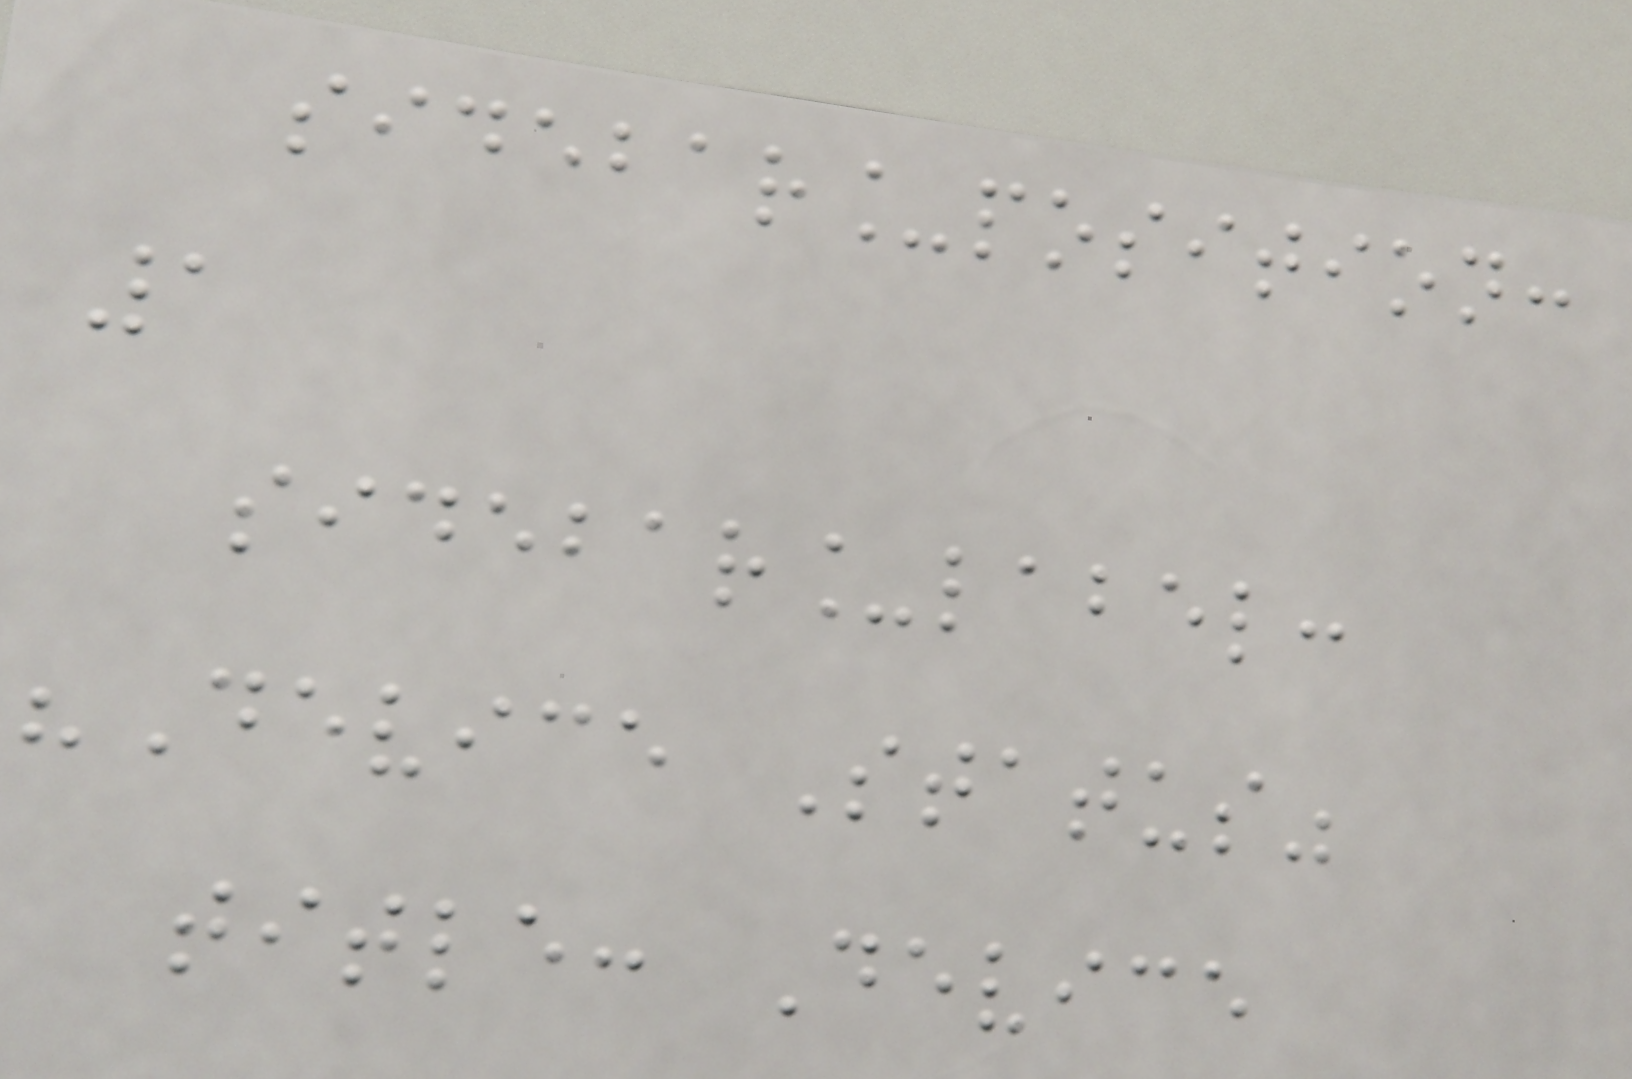sidebar_position:
1
sidebar_label:
"Device Status"
title: Device
